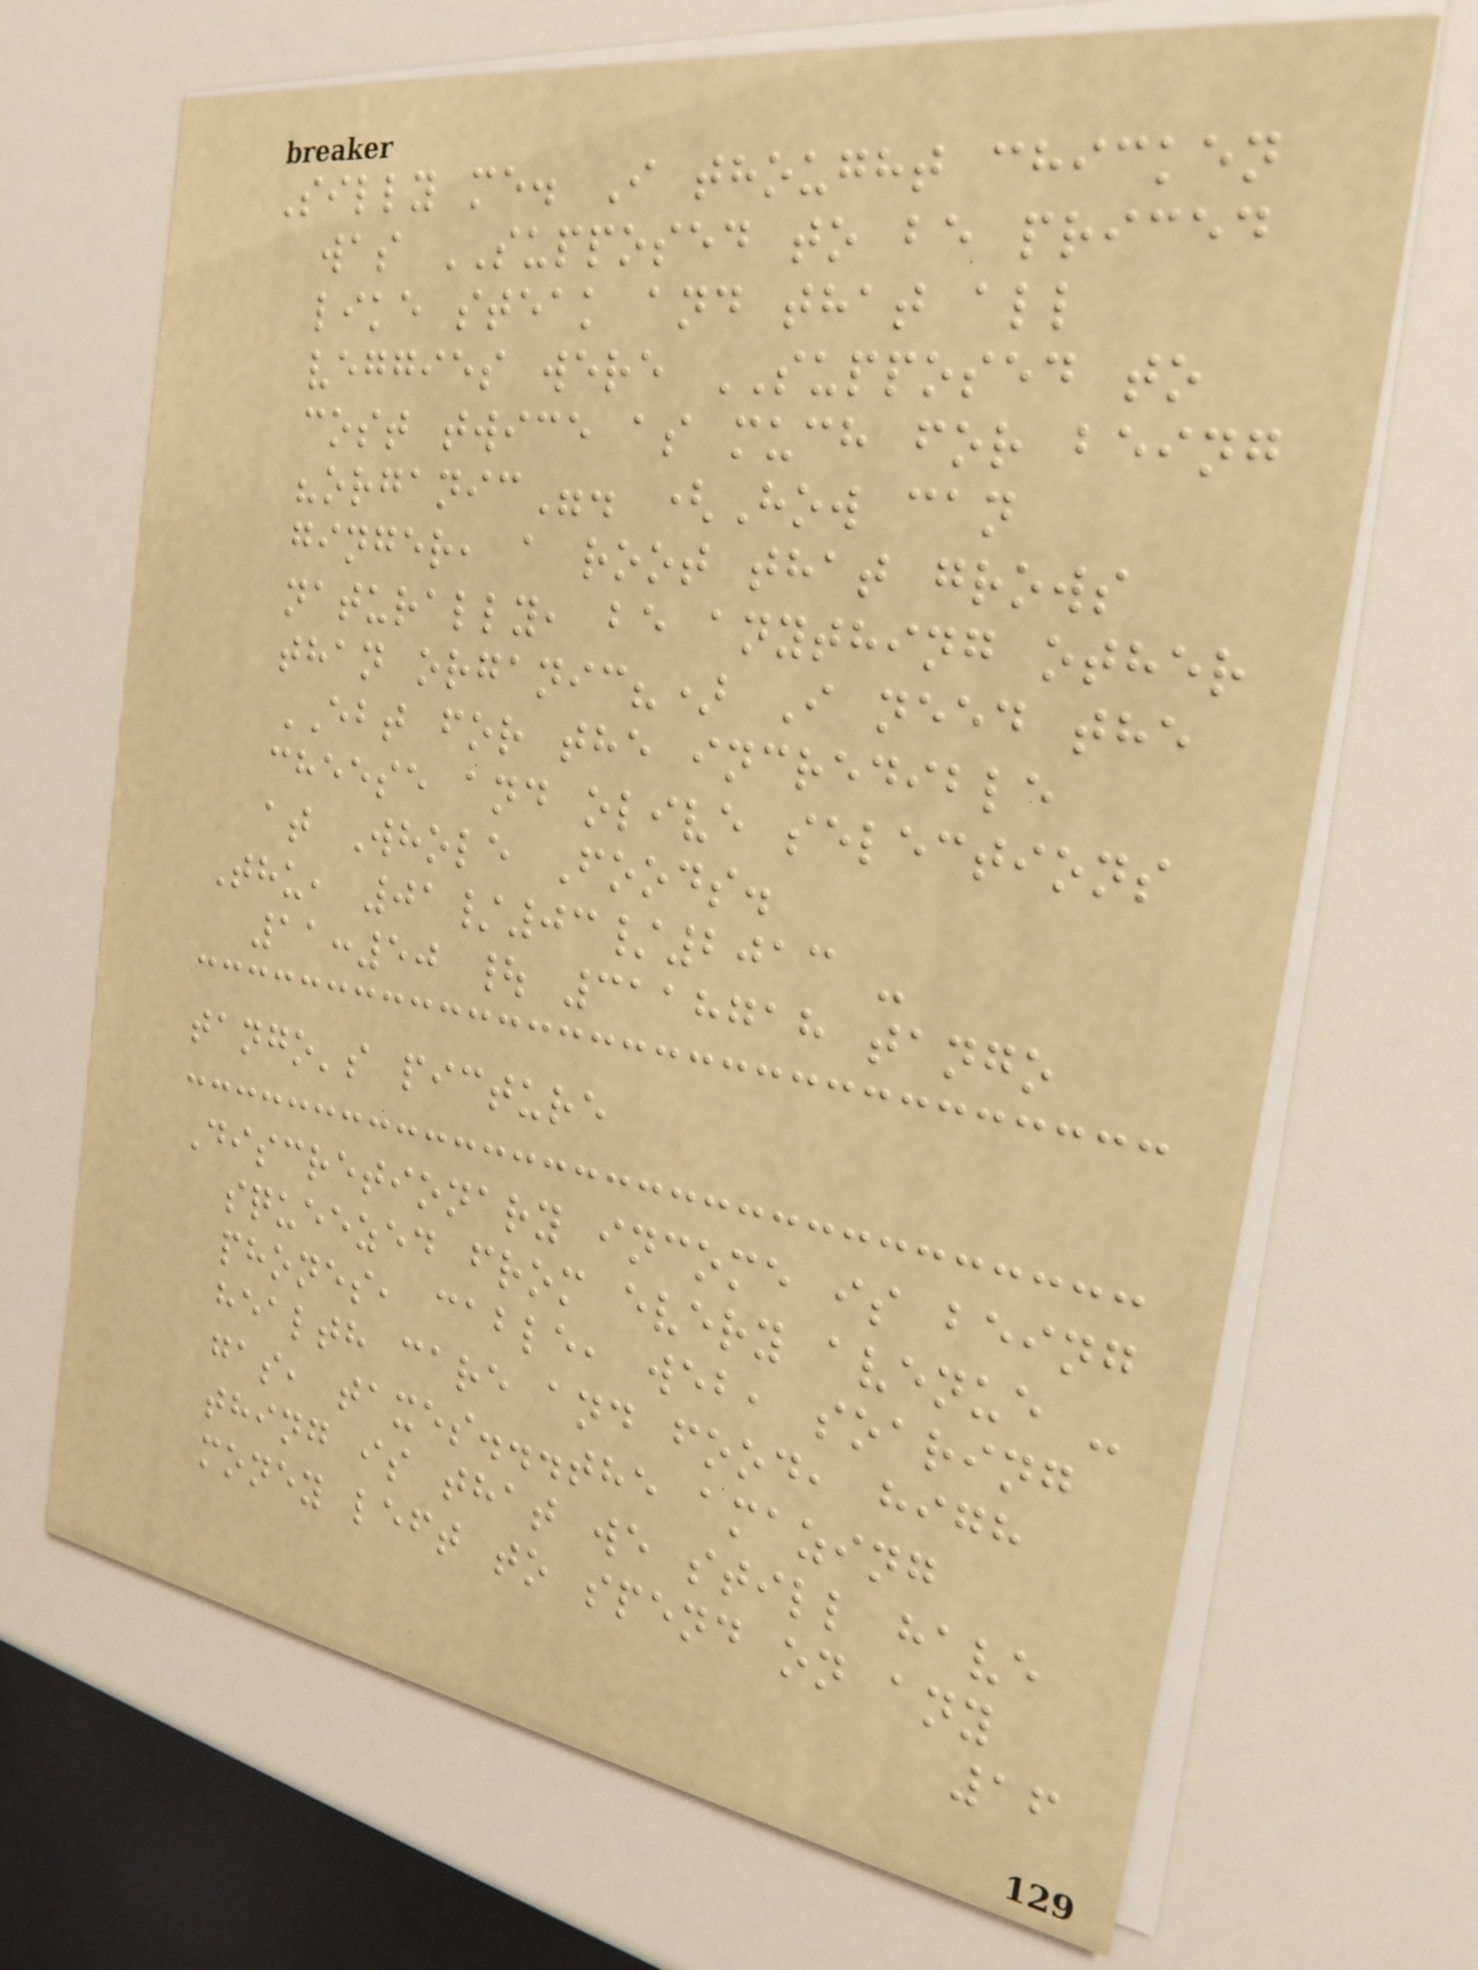Silly me. I thought chicken
was SUPPOSED to be priced
like steak and that all
veggies were SUPPOSED to
cost twice as much for being
"organic". (How can
ginger, a root that grows
naturally, be anything other
than organic?) I need the
EBT for the incredible
cheese and olive selections
at Whole Foods.
Thu, 01/03/2013 -
11:50 | 3118718 tango
tango's picture
Discretionary income is being
squeezed from every avenue -
phones, cable, web, soaring
health care and food, high
gas, taxes...the amazing
thing is that we still have
money left to spend on any
16
